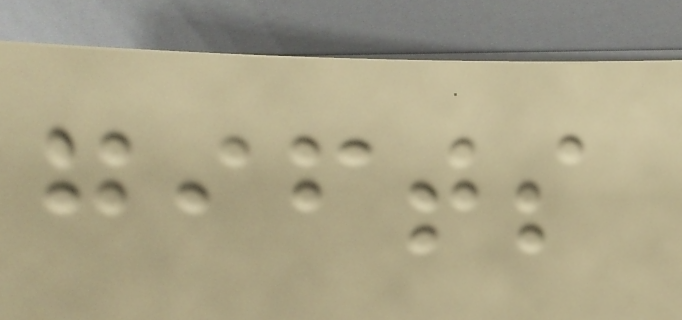gifts
